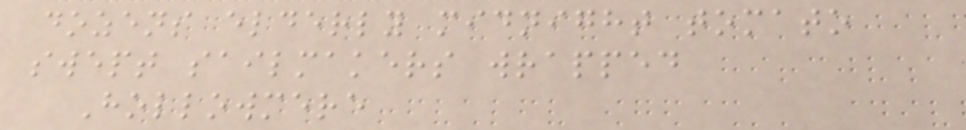dozens elderly midnight tomato
swept sailmakers wrapped
Hollowmere
